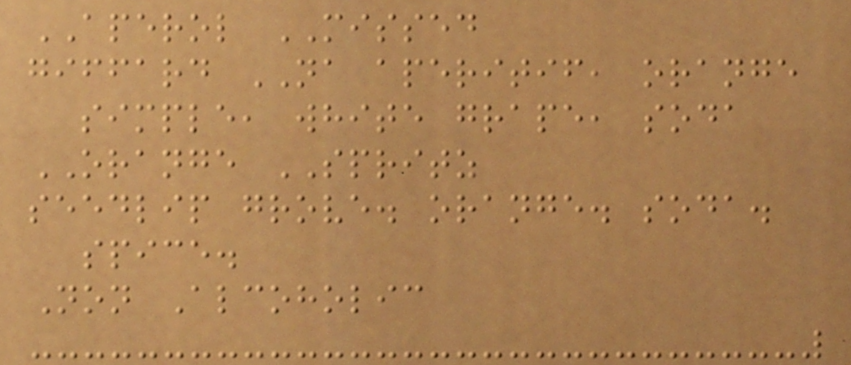APEROL MISSED
giffard NA aperitif, orange
simple, white grape, soda
ORANGE SPRITZ
seedlip grove. orange. soda.
spice.
Non Alcoholic
